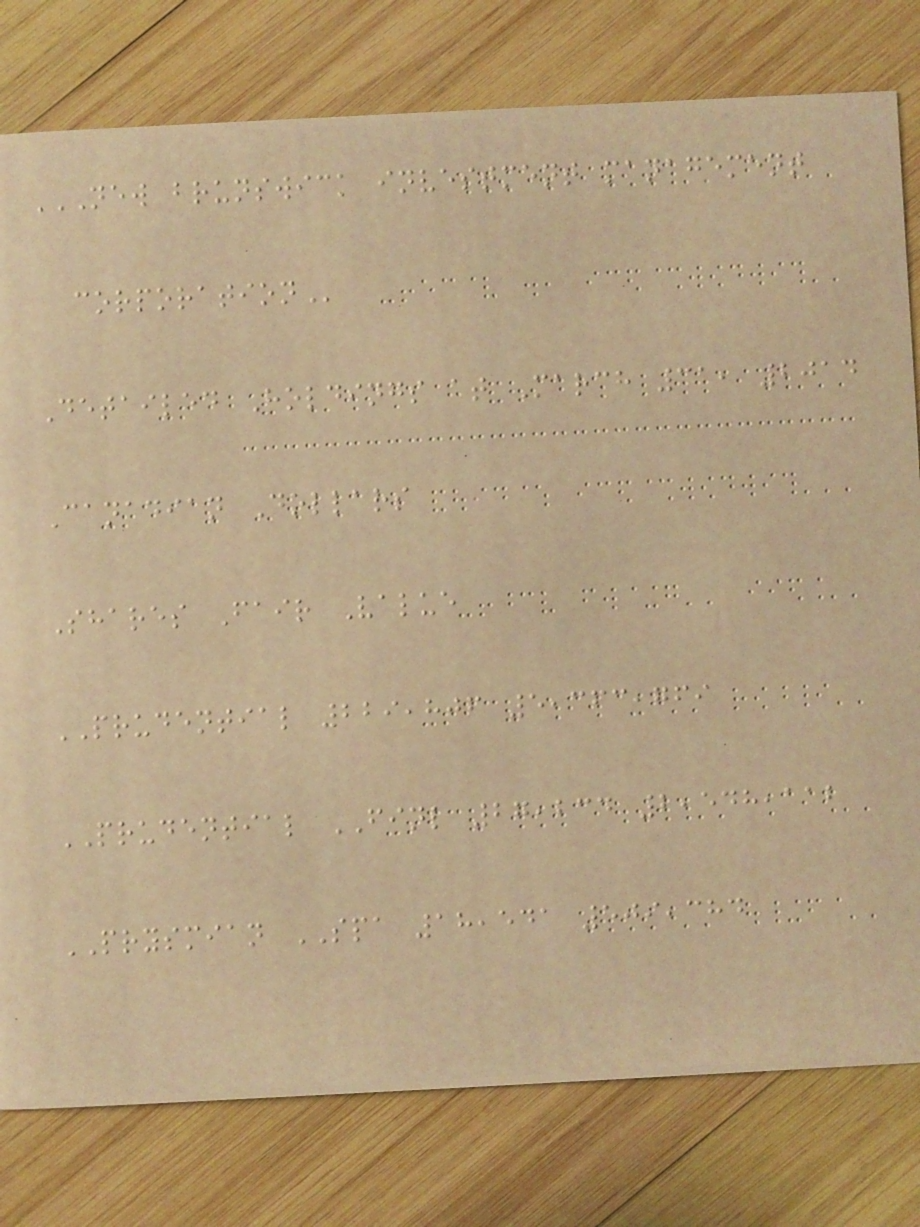NEW BRUNSWICK INVESTMENT MANAGEMENT
CORPORATION
Detailed Holdings at March 31, 2014
Canadian Dollars
Shares Fair Value
PRUDENTIAL 229,806 5,363,769
PRUDENTIAL FINL 27,234 2,548,112
PRYSMIAN SPA 18,541 509,384
